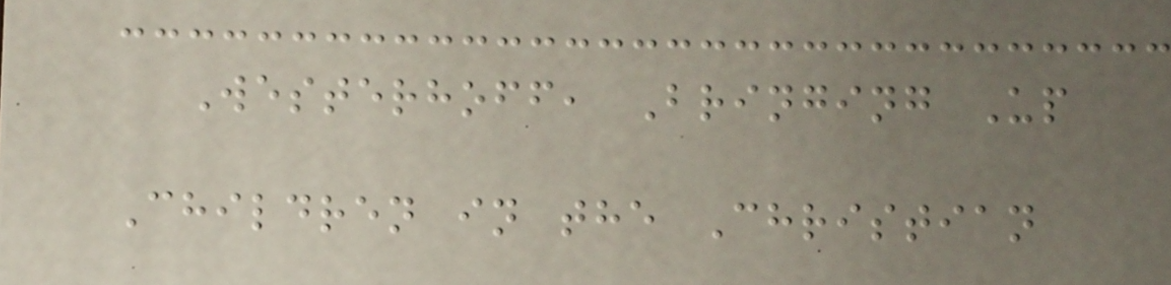Westerhoff, Bringing Up
Children in the Christian
